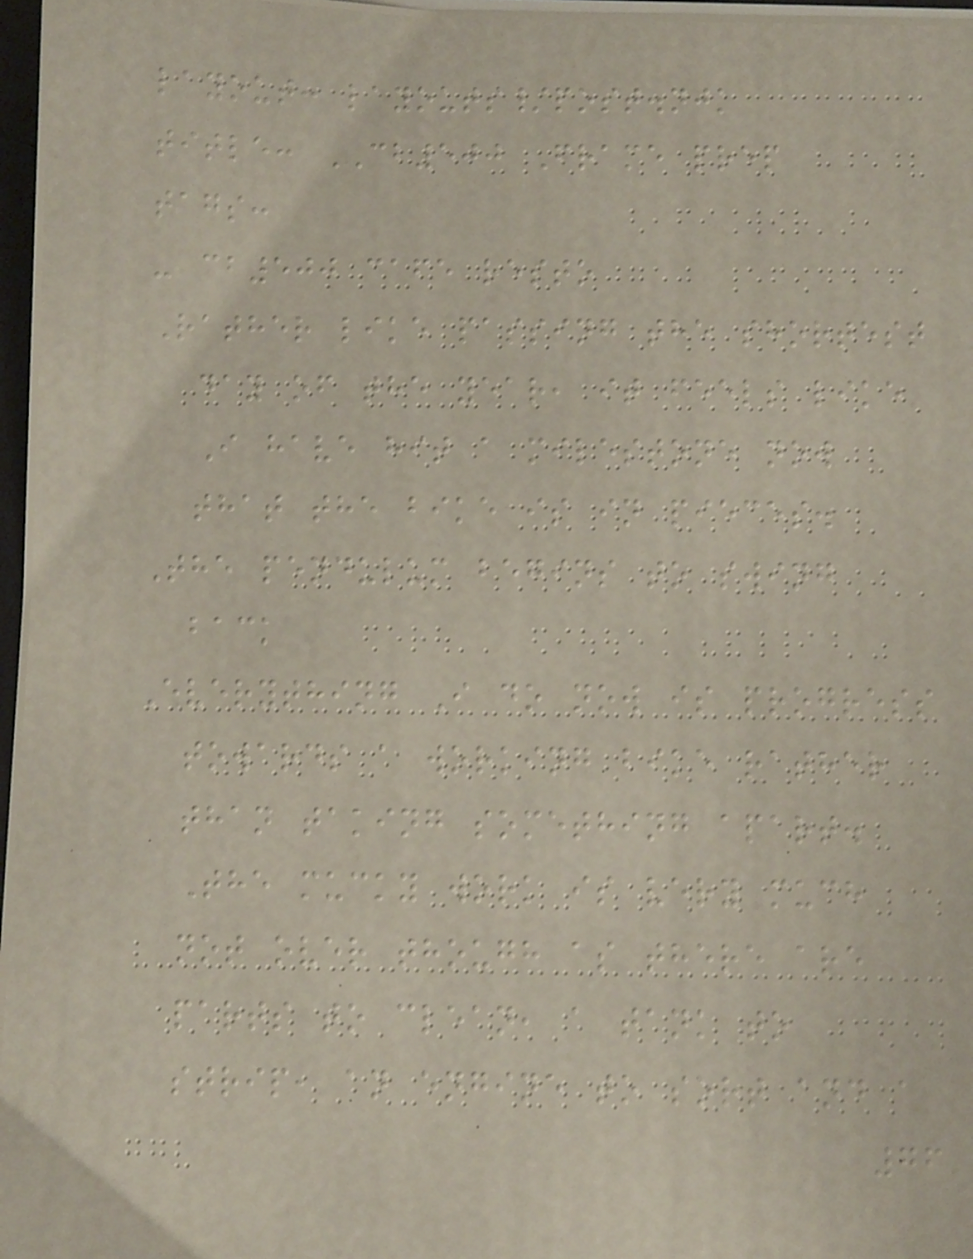layout: layouts/post.njk
title: CB500 Frame prep
tags:
- cb500 cafe resto
Rather like passing the shortest
day of the year, it feels like
I have hit a milestone now
that the bike is in pieces.
The pendulum begins to swing
back
Everything I do now is progress
towards a working bike rather
than taking something apart.
The mucky work is very much
not over though as there are
parts to clean, a tank to
strip, an engine to sort and a
76
